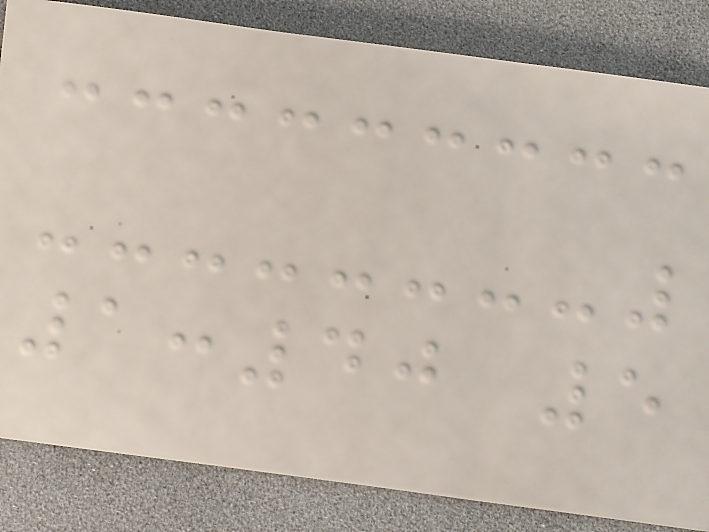1:40 5
